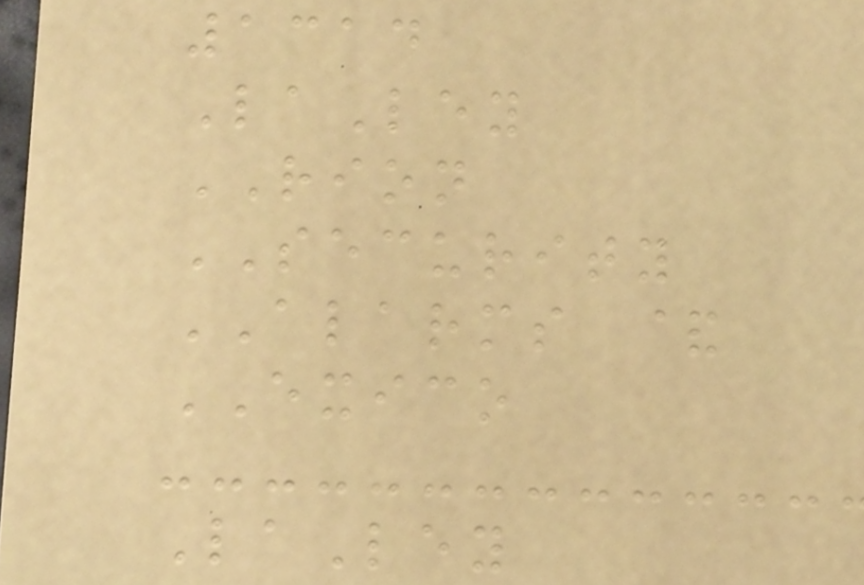1314
LaLey
RION
SECURITY
ALARMS &
EXICO
LaLey
